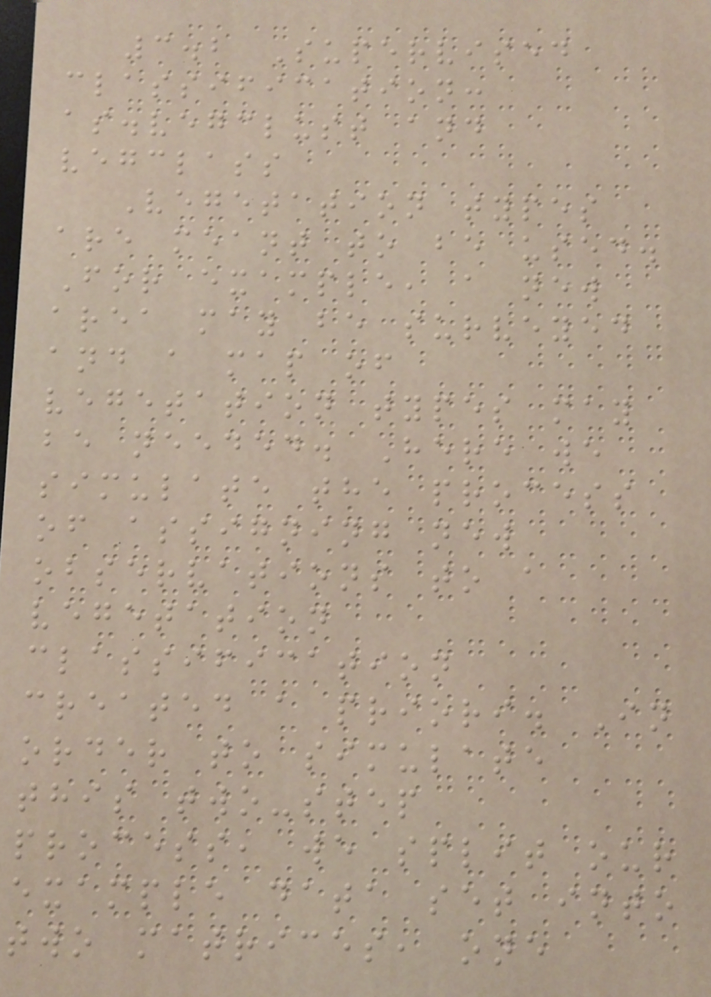3.2 Supervised
classification:
as.vegclust and
vegclass
Vegetation types
are meant to be used.
For example, a new
area may be surveyed
and a map of
vegetation types may
be needed. Here we
simulate the process
of assigning new
observations to a
vegetation
classification
created a priori. In
order to simulate
this two-step
process, we split our
example data set into
two matrices, one
